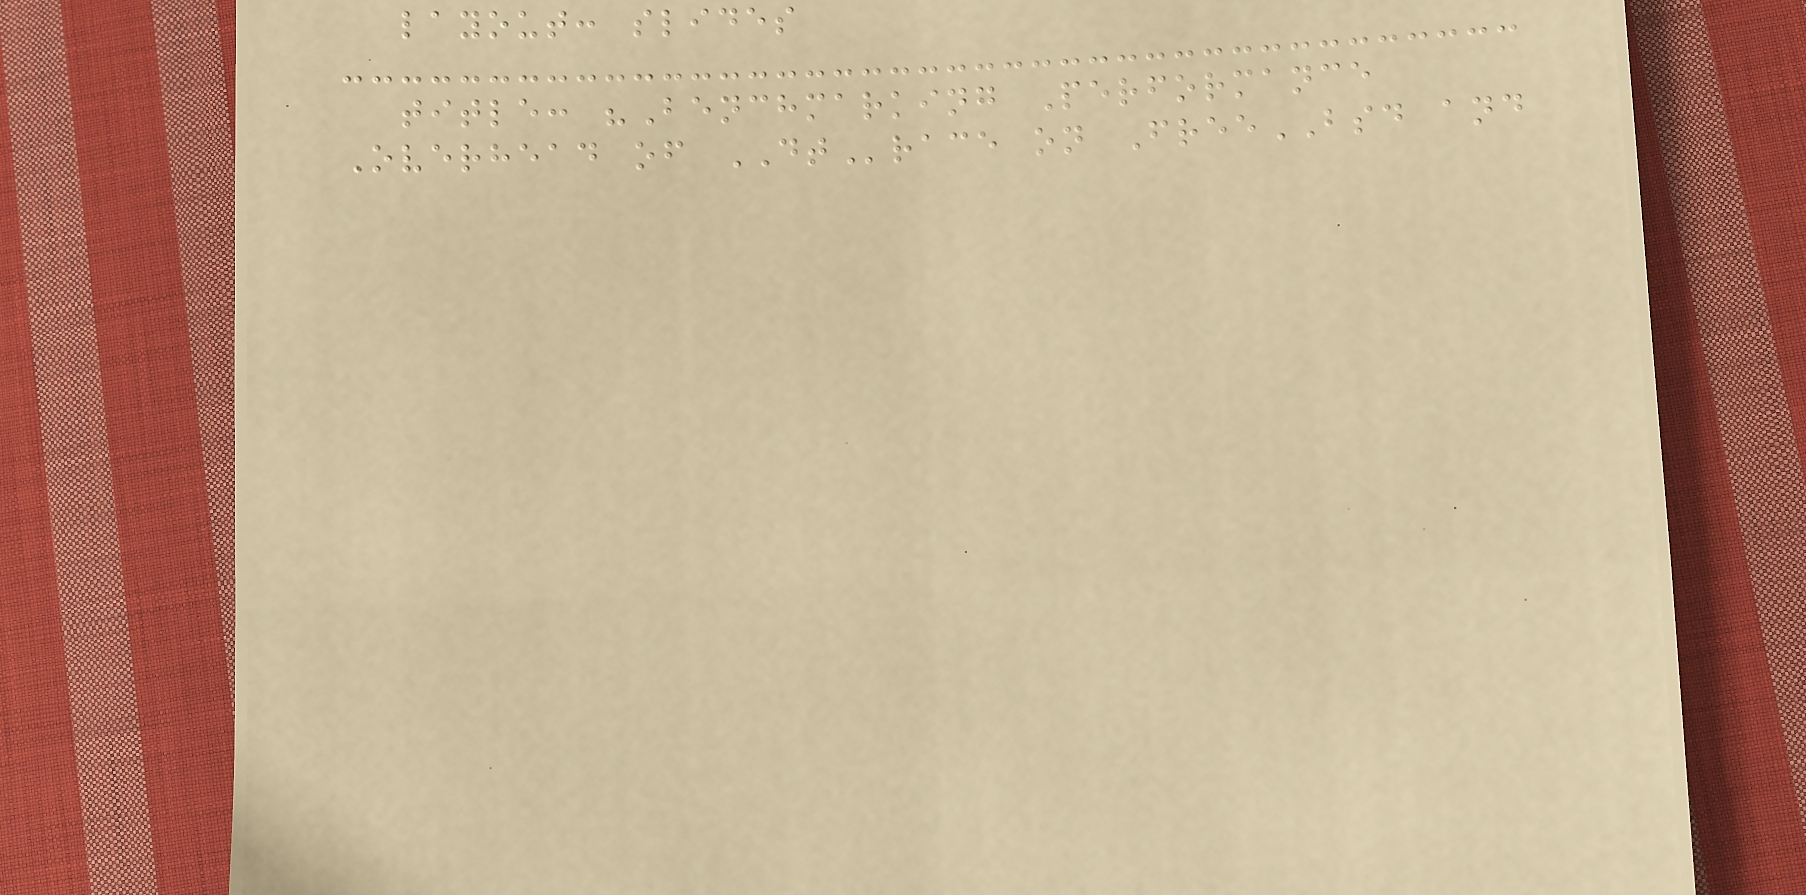layout: slides
title: "Benchmarking Performance
Overhead of DTrace on FreeBSD and
